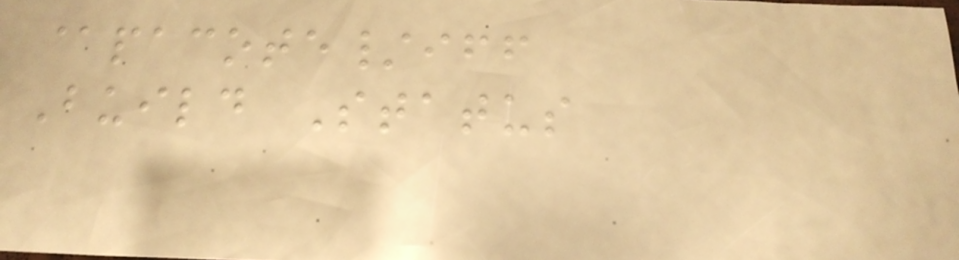@pacote/iff
Build Status
